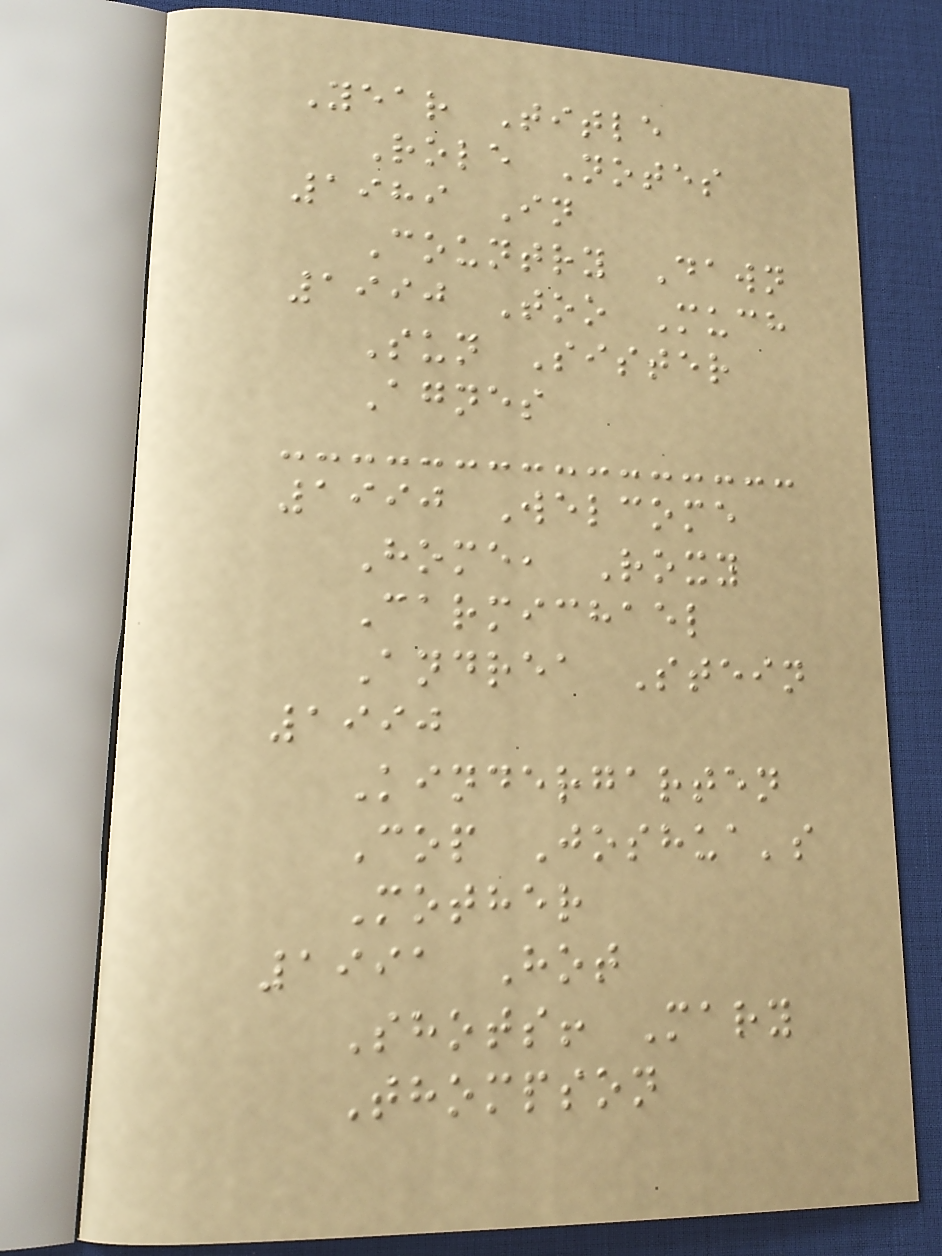Year Title
Role Notes
1989 In
Country Dawn
1990 Too Much
Sun Sister
Agnes
1990 Welcome
Home, Roxy
Carmichael
Andrea Stein
1990
Kindergarten
Cop Joshua's
Mother
1991 Hot
Shots! Mary
Thompson
